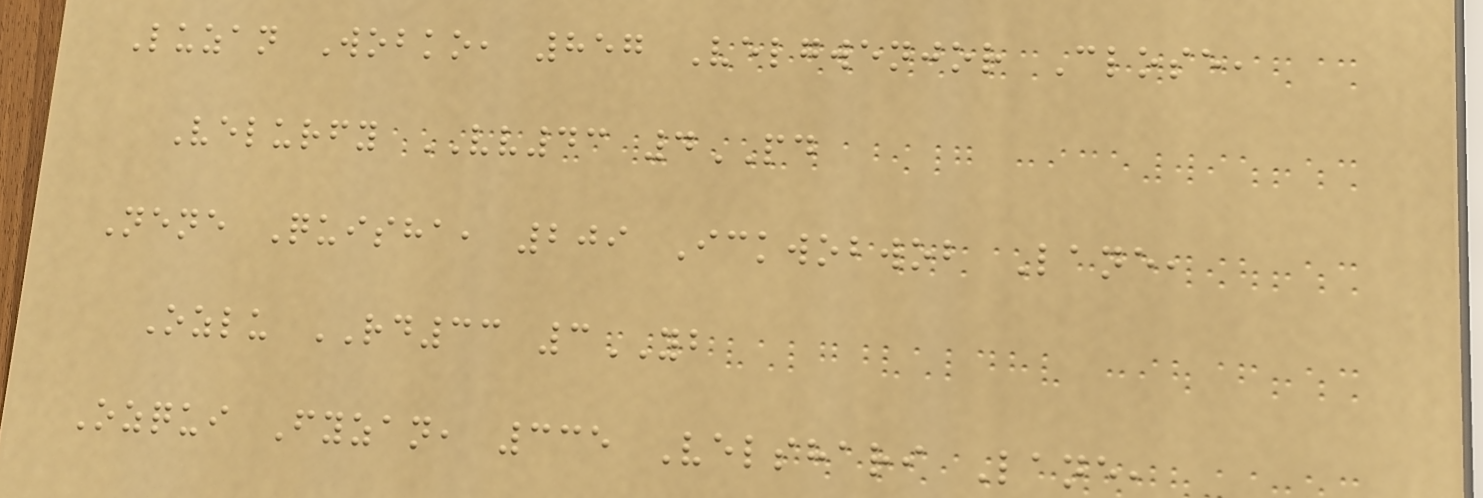Luzan Wobko, 857 Velgwenjor Close,
Velurfy VV43 4PD
Nene Quisha, 209 Ickwobwob Lane,
Ozlu RD33 3YB
Ozqui Fyzan, 335 Velshari Lane,
